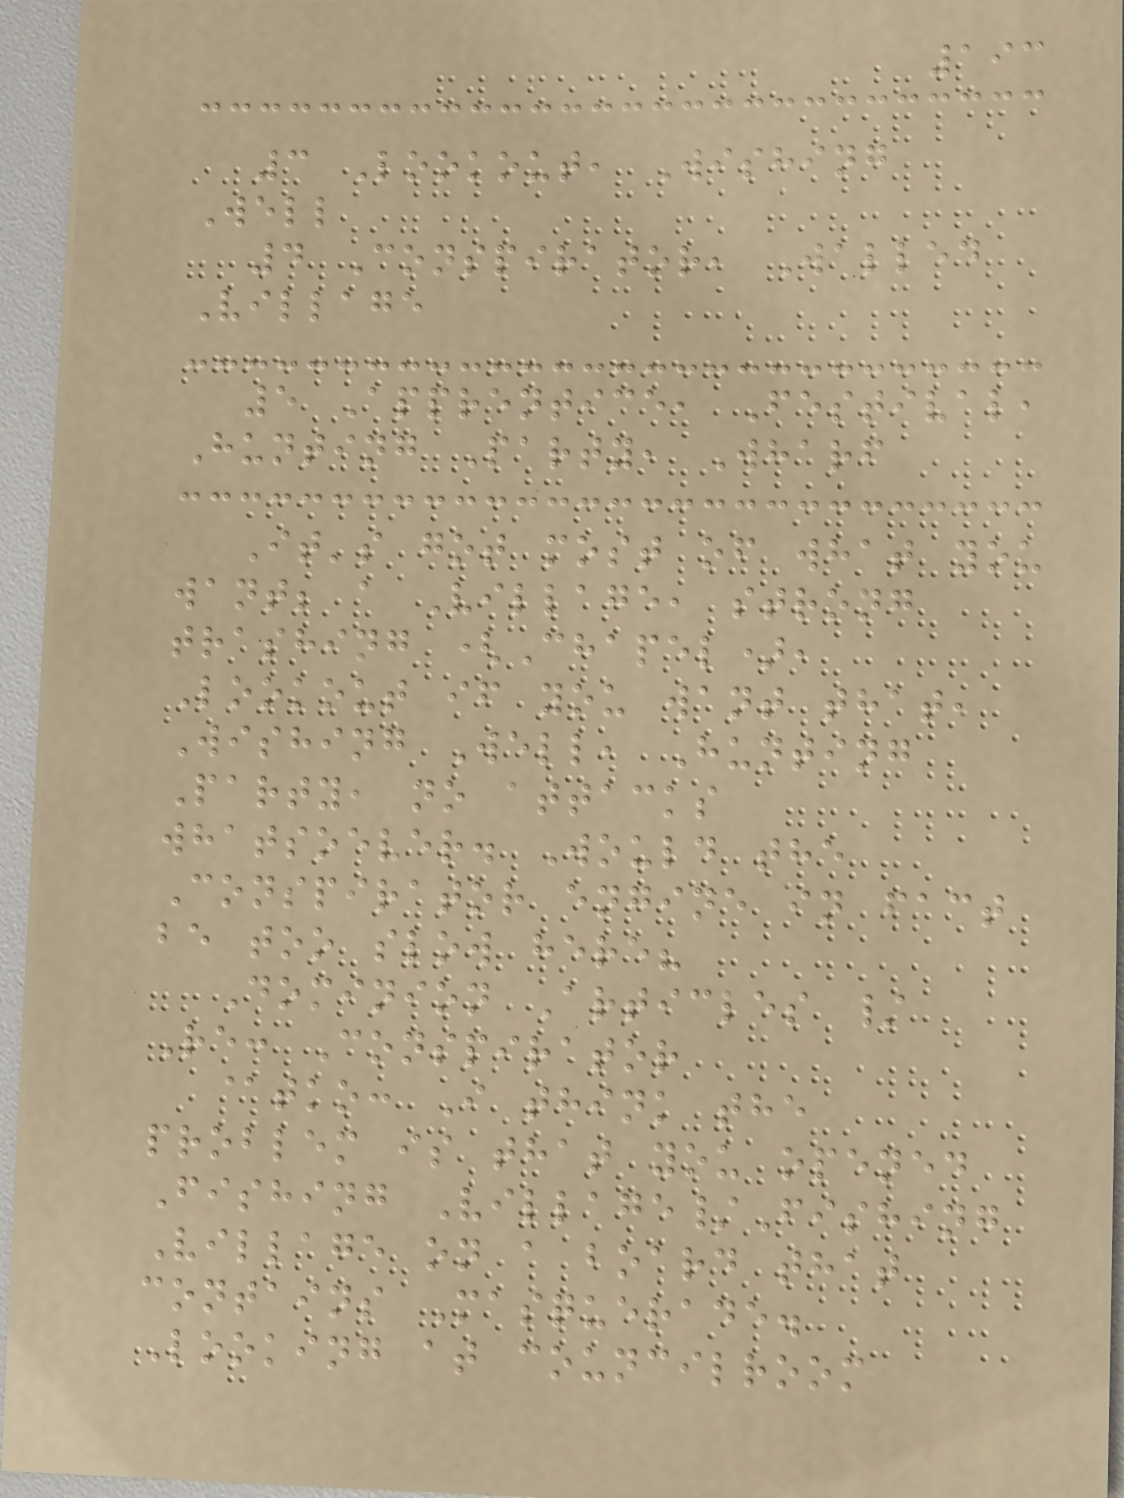193
3 Lookout, Wishing
Well
4 Conspirator, Walled
Village
5 Apprentice, Festival,
Hunting Party, Wharf
It's got most of what you
want; a Village, strong
trashing (Chapel),
Lookout if you want that,
Wishing Well, Hunting
Party, no attacks
whatsoever. Would the
Conspirator engine in fact
be too slow here?
Dominion Articles /
Re: Conspirator
@tko: I think the
problem is that you opened
Fishing Village/Fishing
Village on a board that
contains Masquerade.
Looking at councilroom
